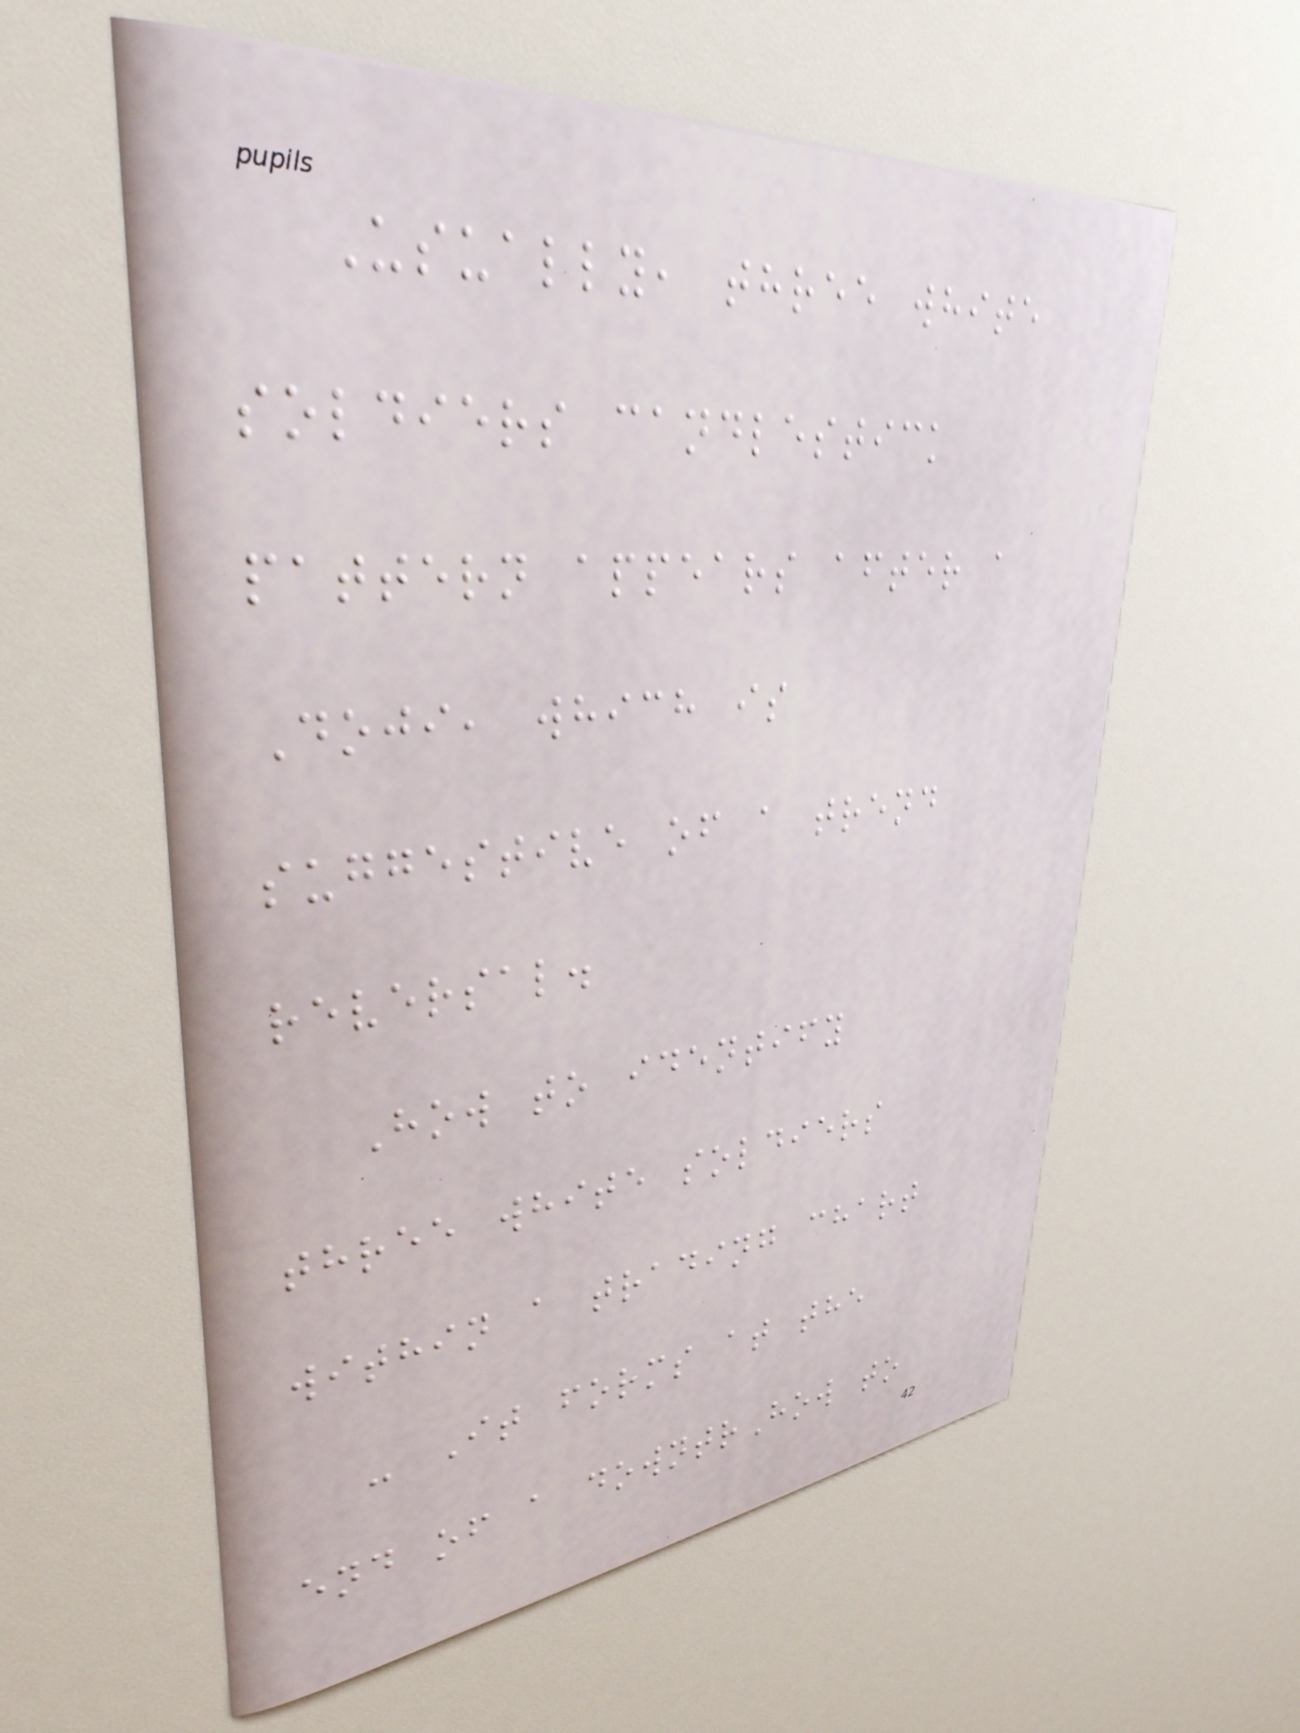Usually, three white
soldiers candlestick
pattern appears after a
Doji, which is
suggestive of a trend
reversal.
How to identify
three white soldiers
within a trading chart
- It forms at the
end of a downtrHow to
